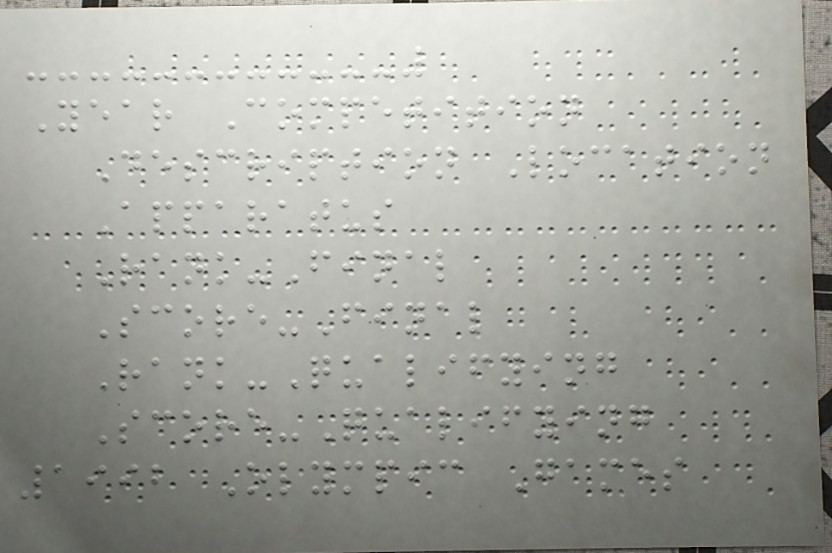Year Competition
Description Location
Apparatus
Rank-Final
Score-Final
Rank-Qualifying
Score-Qualifying
1992 Olympic Games
